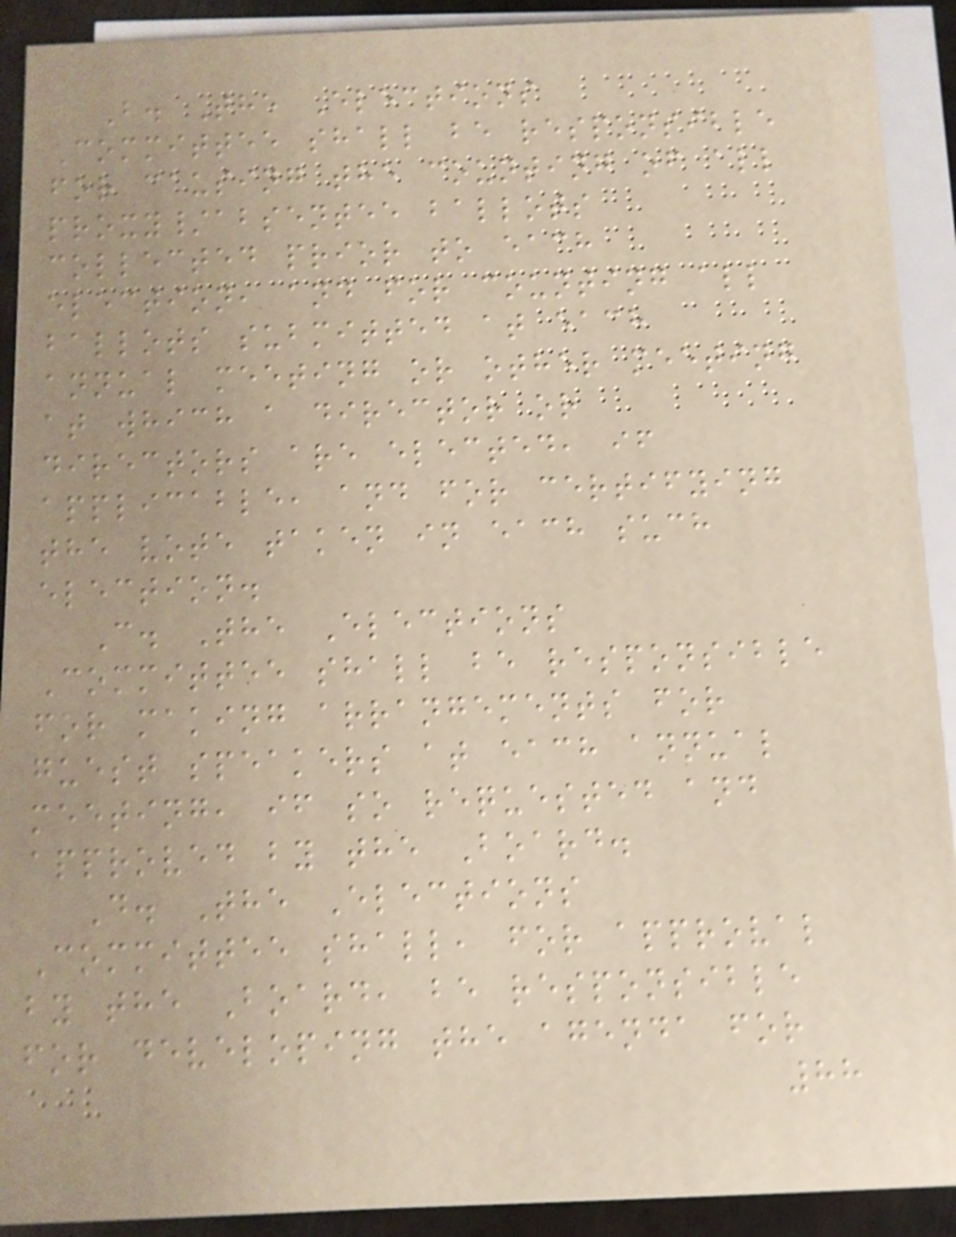B. The Elections
Committee shall be responsible
for causing the counting of all
proxy/absentee ballots
collected prior to each
election, and for counting all
ballots submitted at each
annual meeting or other meeting
at which a director or
directors are elected, if
applicable, and for certifying
the vote taken in each such
election.
C. The Elections
Committee shall be responsible
for making arrangements for
guest speakers at each annual
meeting, if so requested and
approved by the Board.
D. The Elections
Committee shall, for approval
by the Board, be responsible
for developing the agenda for
88
